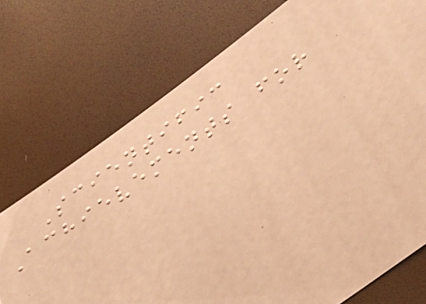Scientific
Achievements for
